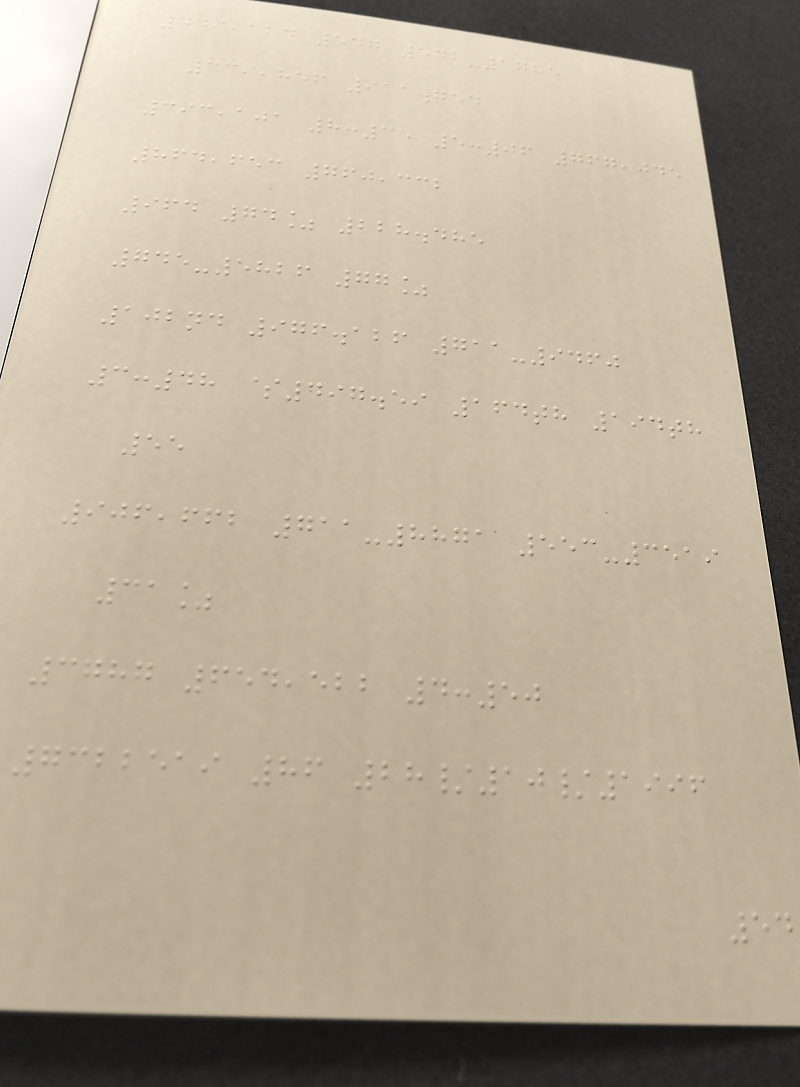449,124 547 542-1785
339,856 911.754
393,101 8:35 5:06 767,045
864,653 760,332
964 74% 228.485
745-5826 77%
102nd 976.126 711-9460
3:48 $497.59 164th 194th
55
906,662 711-8871 553-3519
31%
3787 654,522 4:50
7322519 86 28/10/1996
54
